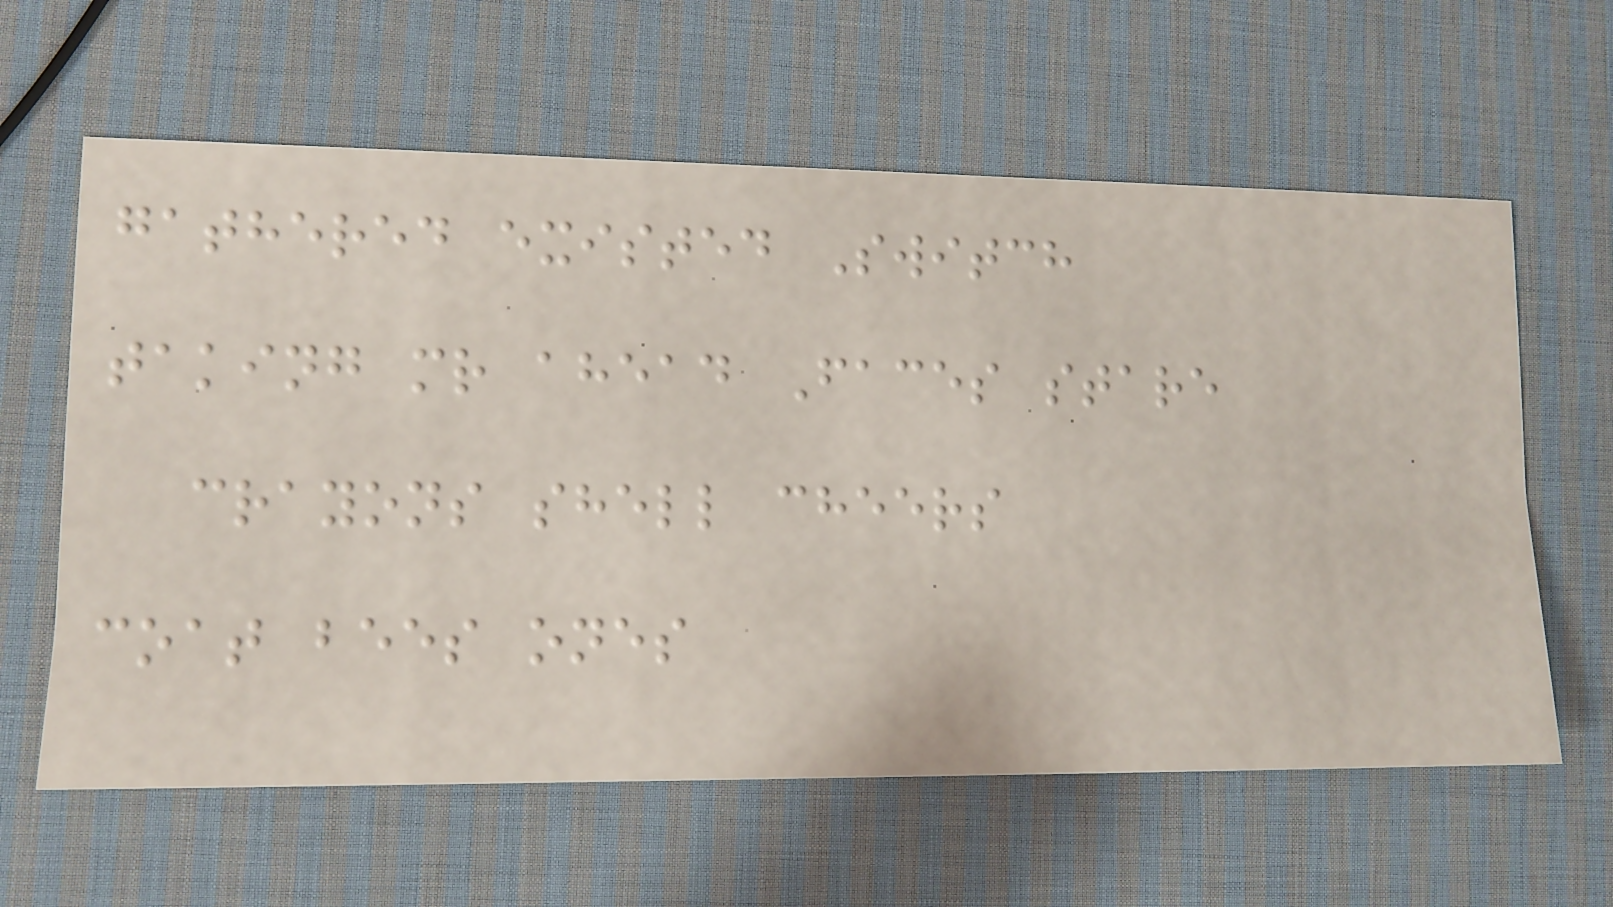gathered existed Switch
taking mr ahead Faces stare
crayons shell cheers
coat bees ones
